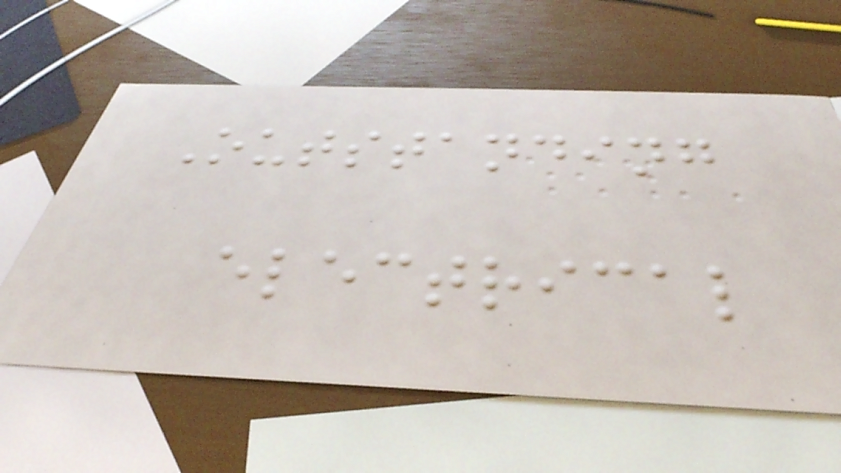Outstanding
electrical
